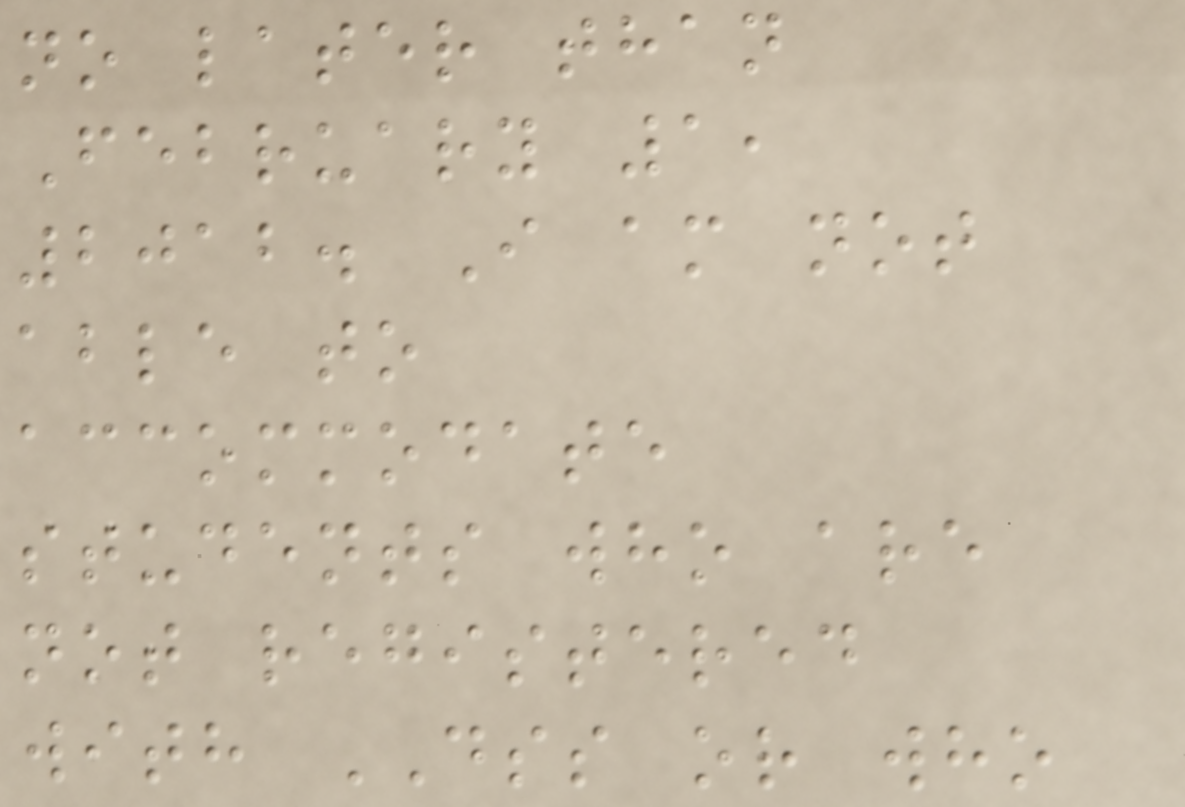no later than
February 1,
2012. I am not
able to
accommodate
students who are
not registered
with DSS or who
